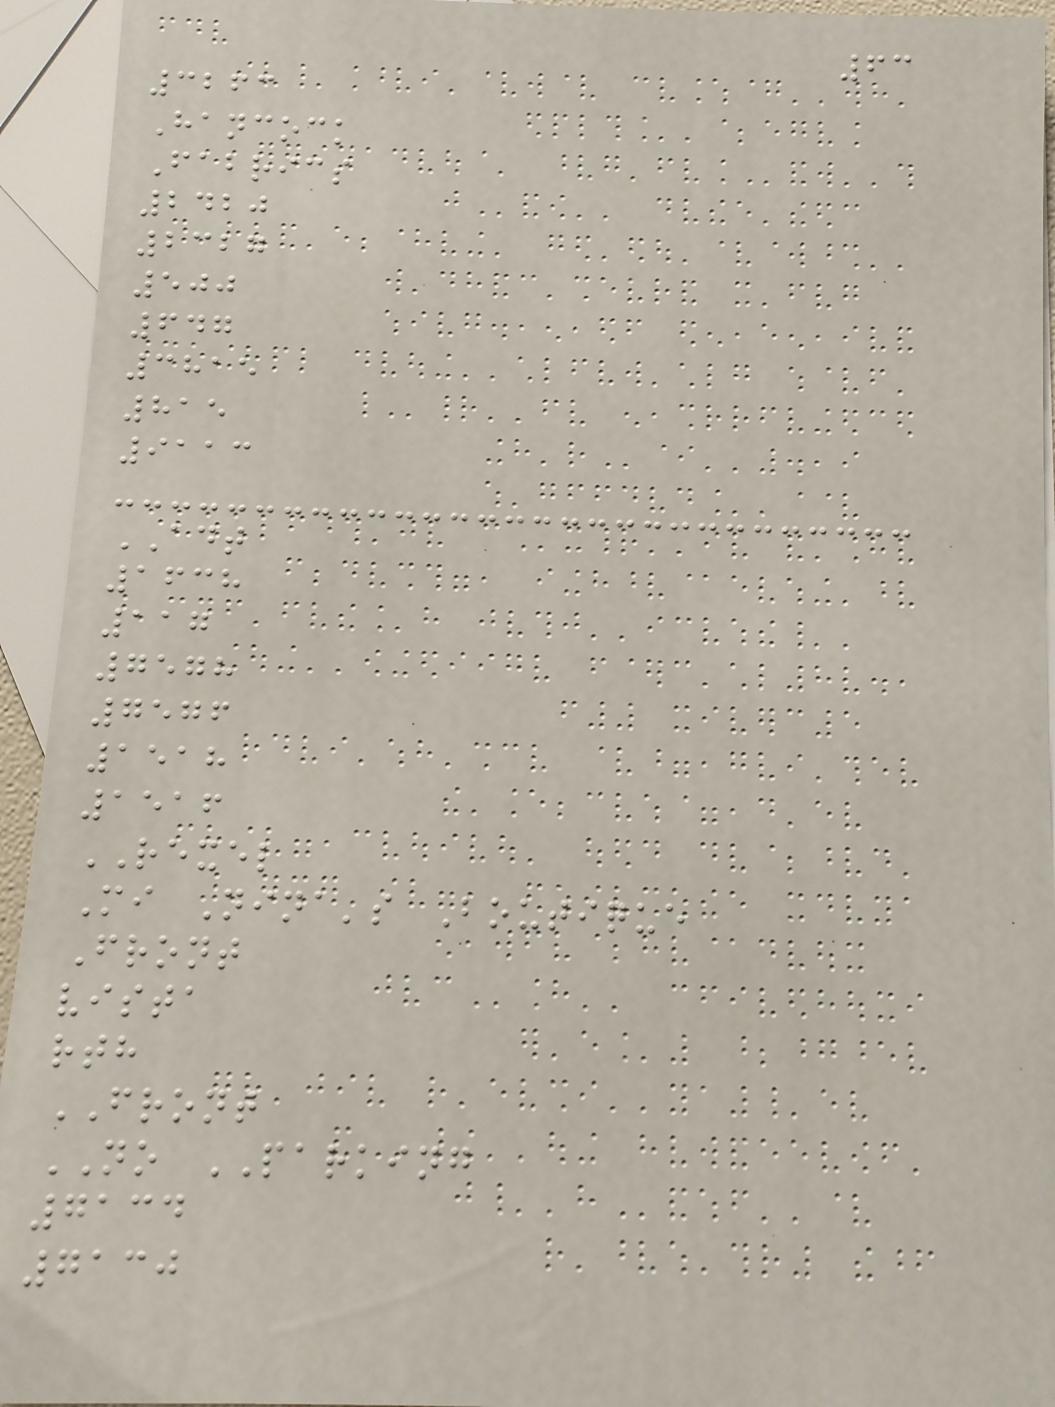63
3263
Hancock
Fabrics
2420
2327
500
647
3815
815
9113
ADT
1638
117
7578
7576
1518
1516
REXEL
Mi Nina's Boutique
Front
vista
rth
FRONT
NO PARKING
7134
7130
